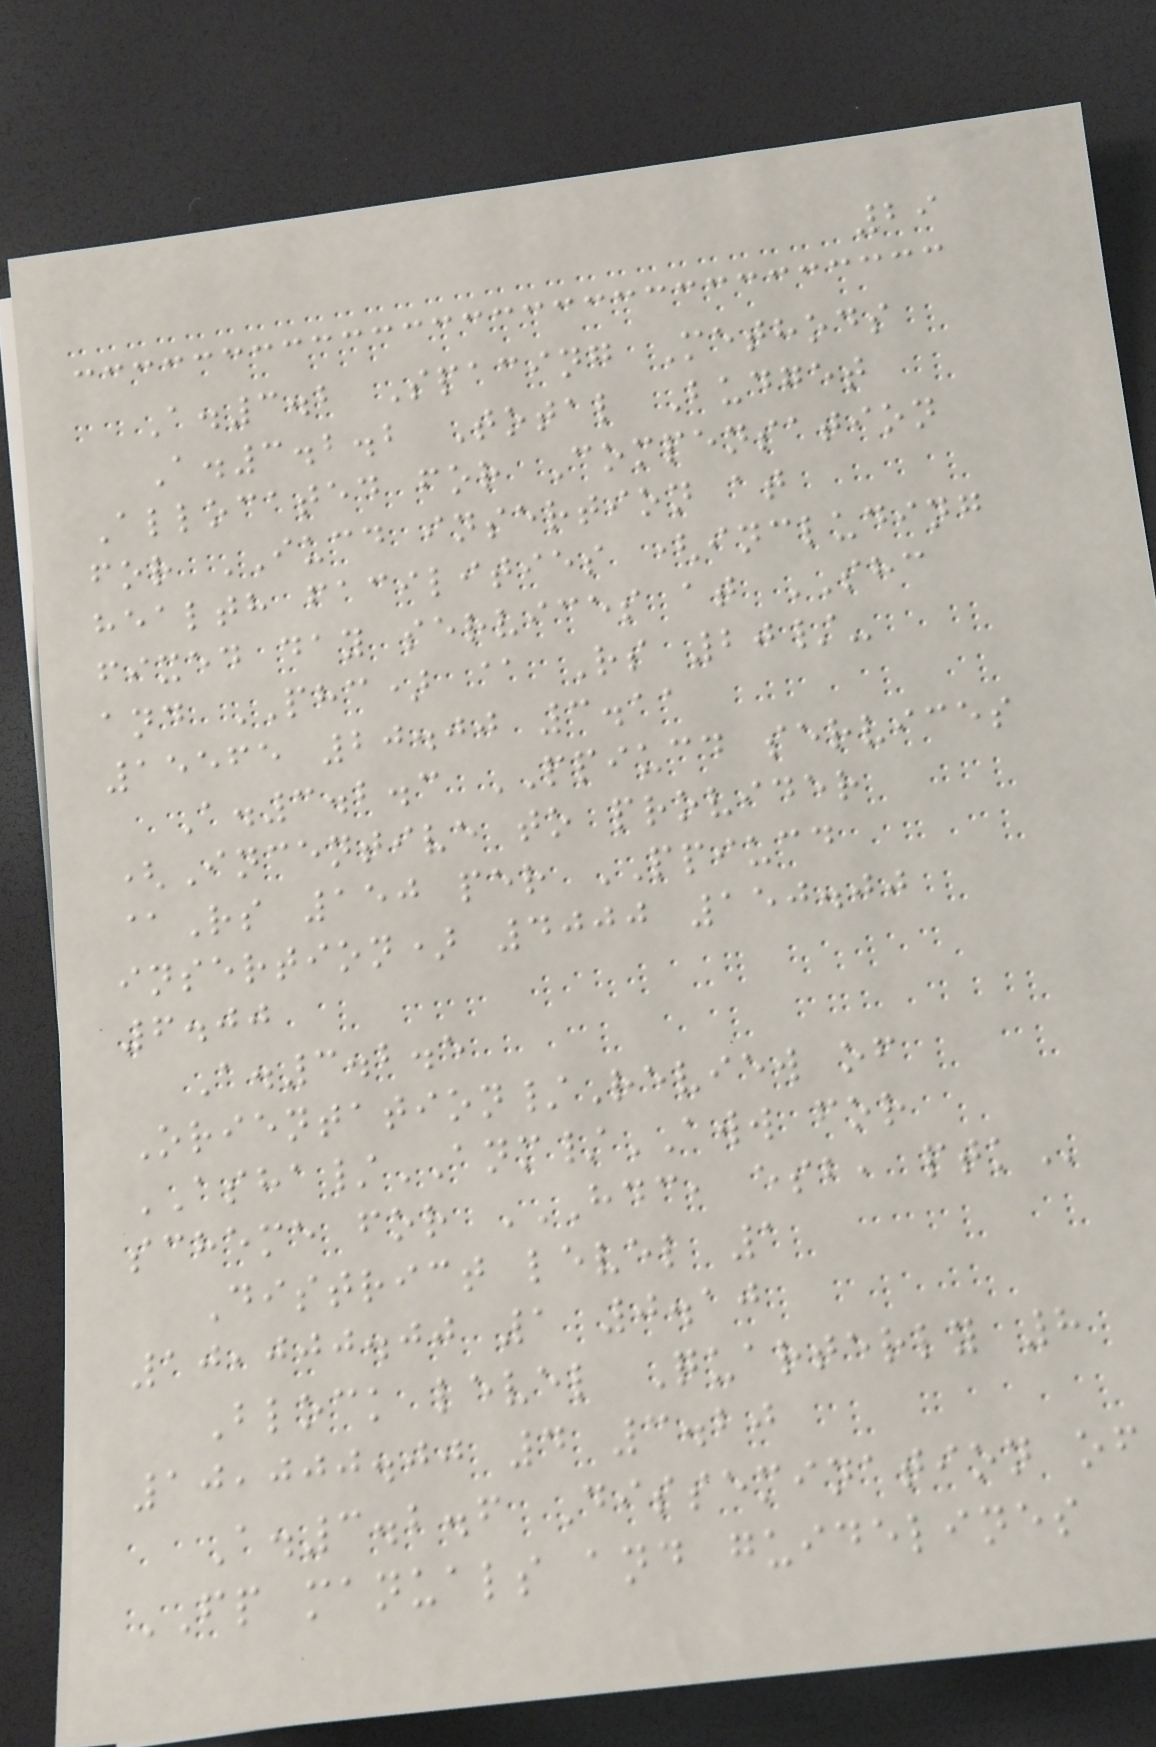29
A.3.2 Spacing Methods
A.3.2.2 Total Budget
Allocated for Compensation
for IUCD insertion at
health facilities (including
fixed day services at SHC
and PHC) @ Rs 20/-
15565 20.00 3.11
A.3.2.3 PPIUCD services
(Incentive to provider
@Rs 150 per PPIUCD
insertion) 4000 150.00
6.00
A.3.2.5
Orientation/Review of
ASHA/ANM/AWW for
scheme for HDC, ESB, PTK
District level 1
10,000.00 1 0.10
Block level Quarterly 8
10,000.00 4 3.20
A.3.2.6 Dissemination of
FP manuals and guidelines
